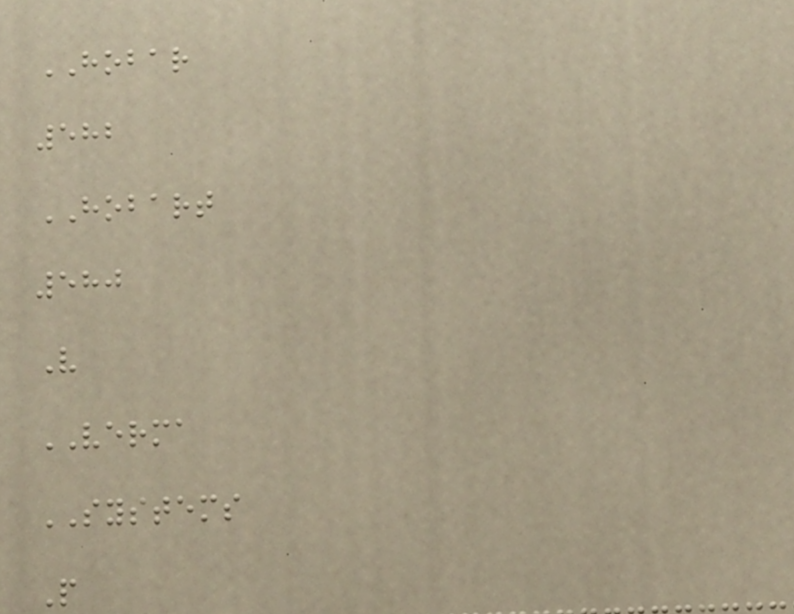HOBAR
582
HOBART
580
V
VERMA
SYSTEMS
P
